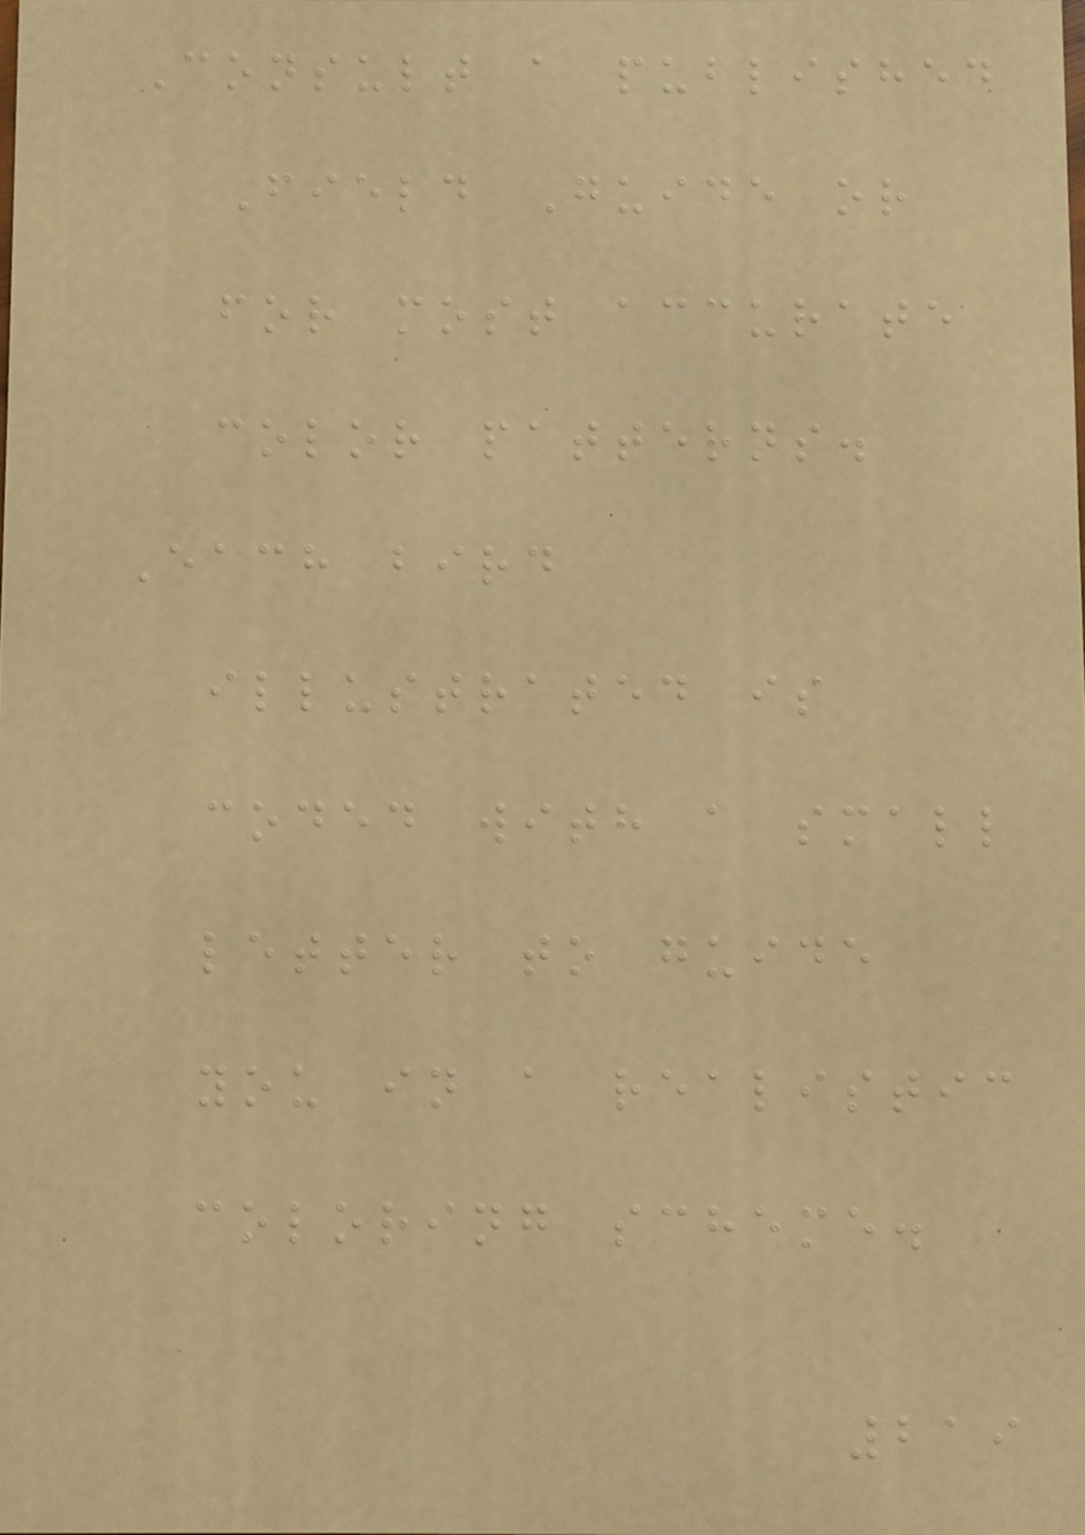Consult a published
Field Guide or
for most accurate
color patterns.
Each bird
illustrated is
coded with a small
letter to guide
you in a realistic
coloring scheme.
219
